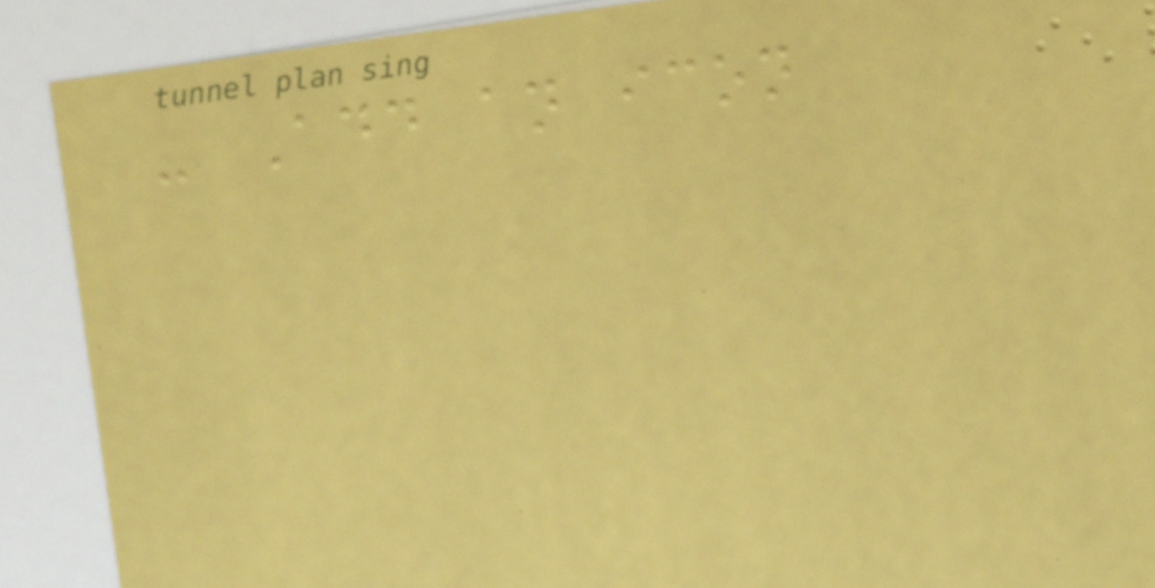- Add an icon
